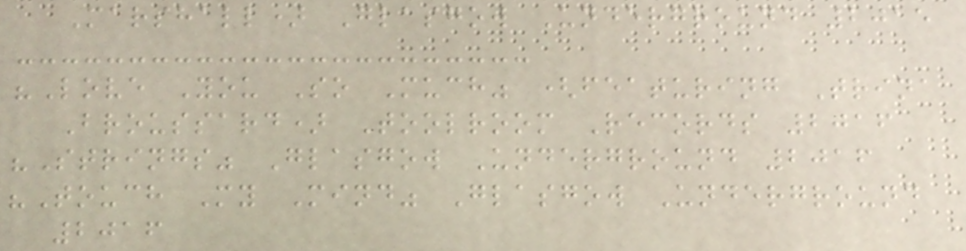Marshall) Glasgow Underground 2015
"Love You So Much" (featuring Trina
Broussard) Toolroom Records 2016
"Strings" Glasgow Underground 2016
"Touch My Mind" Glasgow Underground
2016
